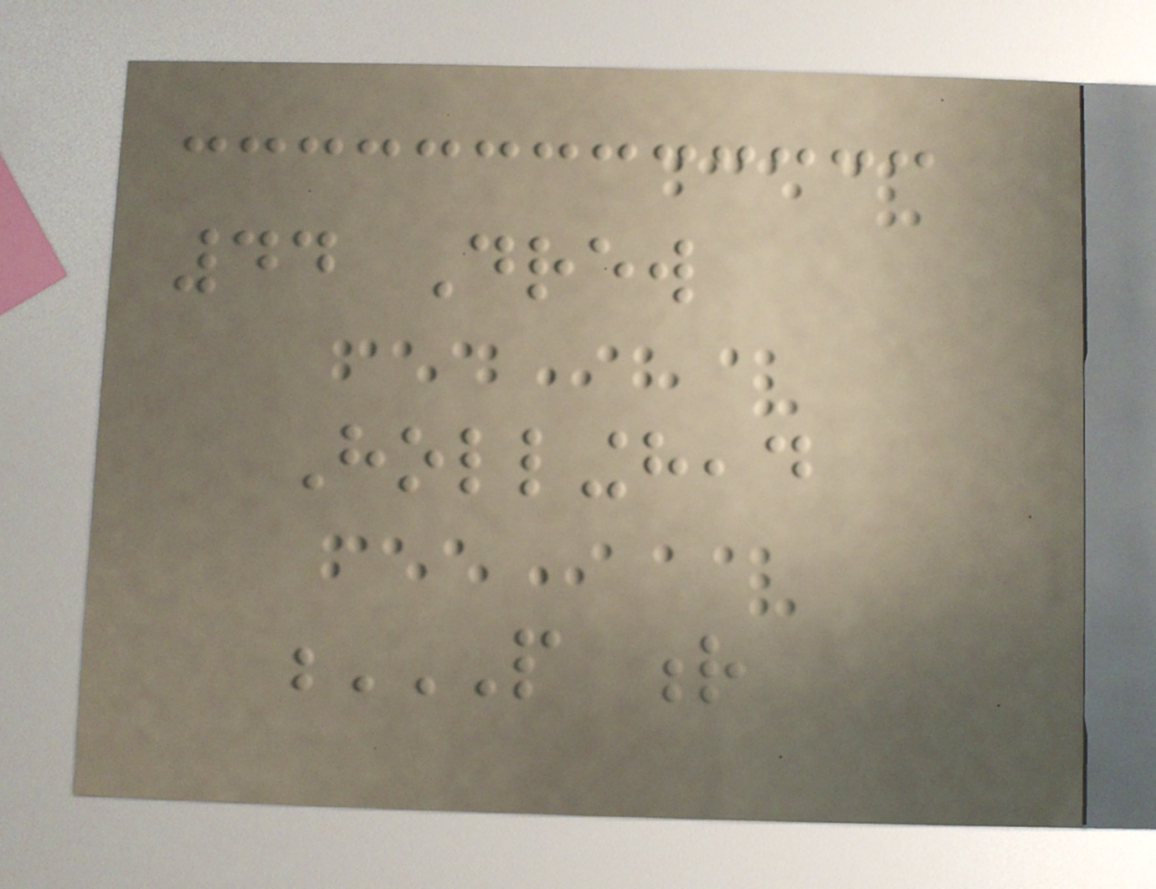44 Drew
Hollinghead
P R
